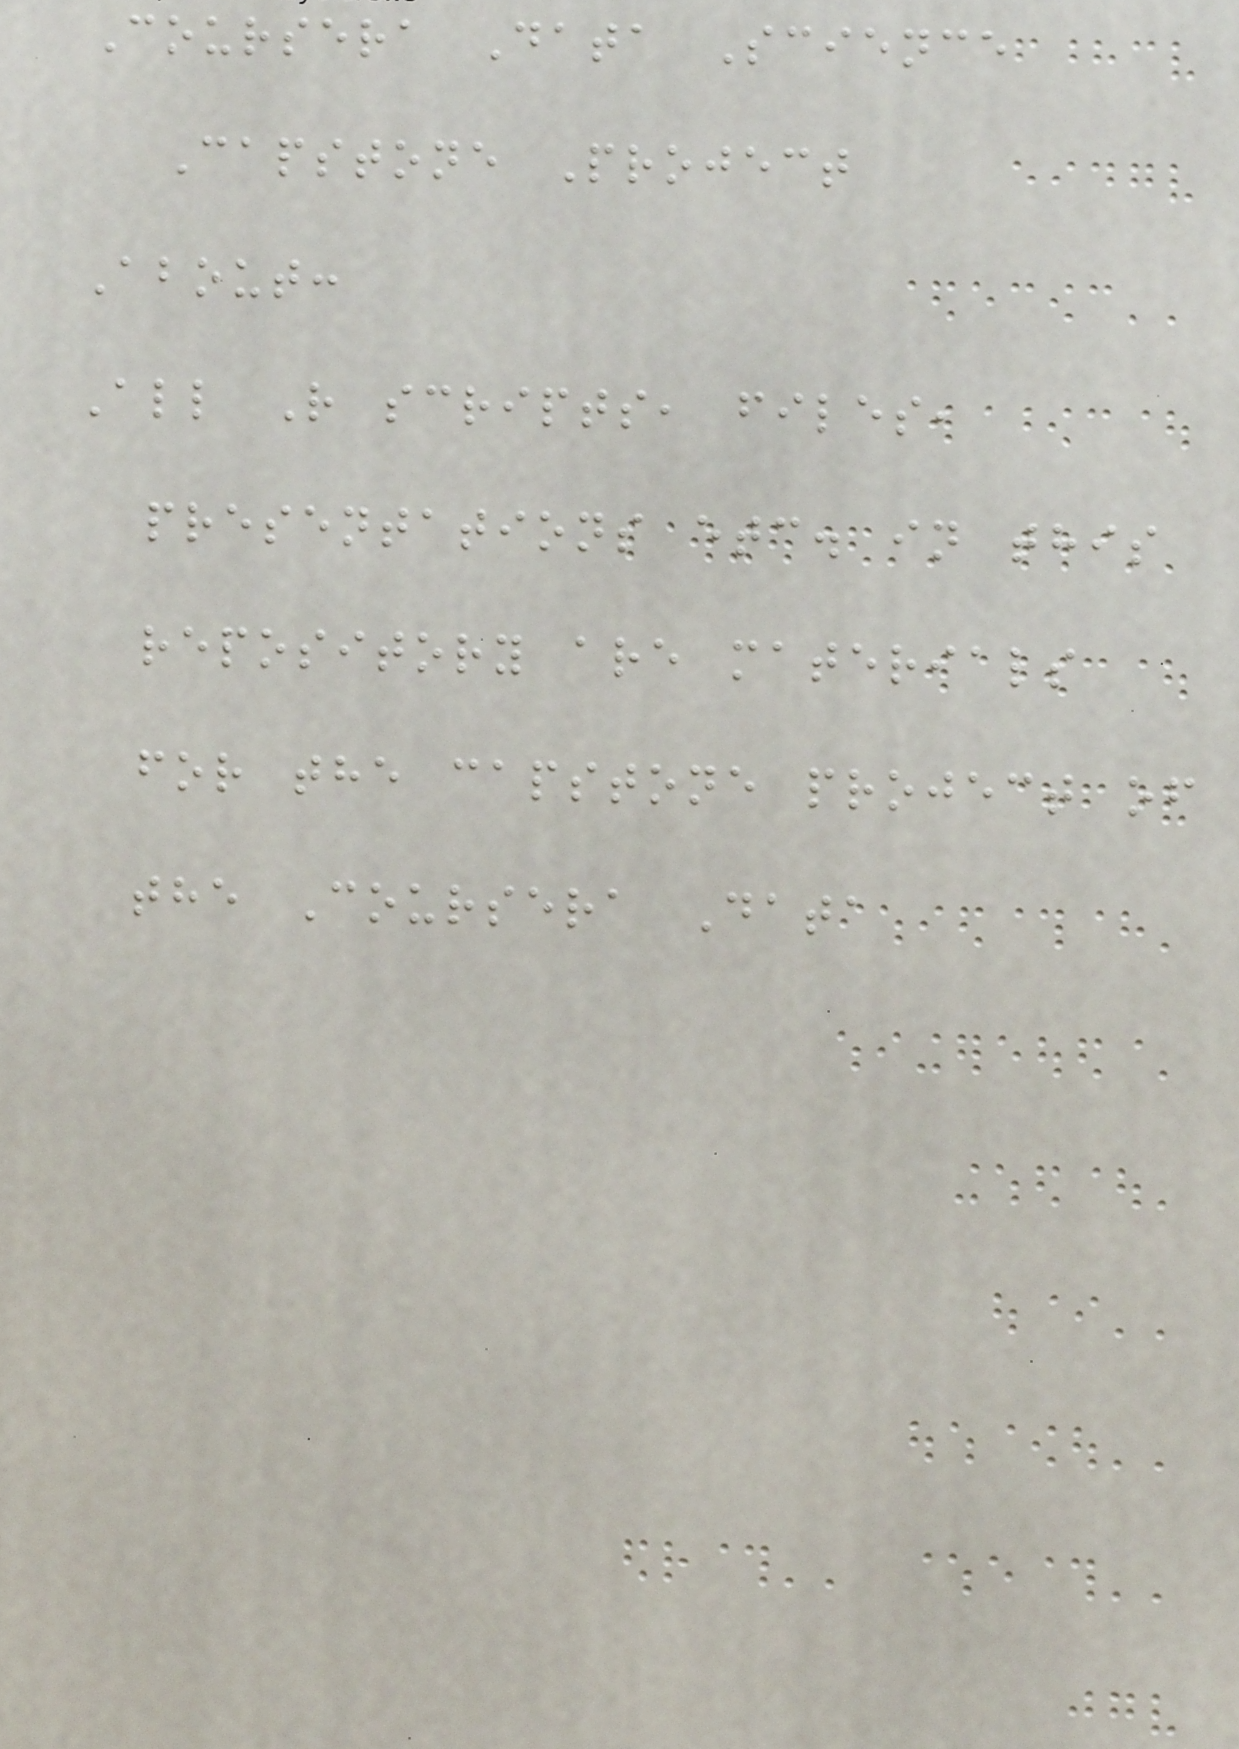Coursera Data Science
Capstone Project
About:
All R scripts, files,
presentations etc. in this
repository are materials
for the capstone project of
the Coursera Data
